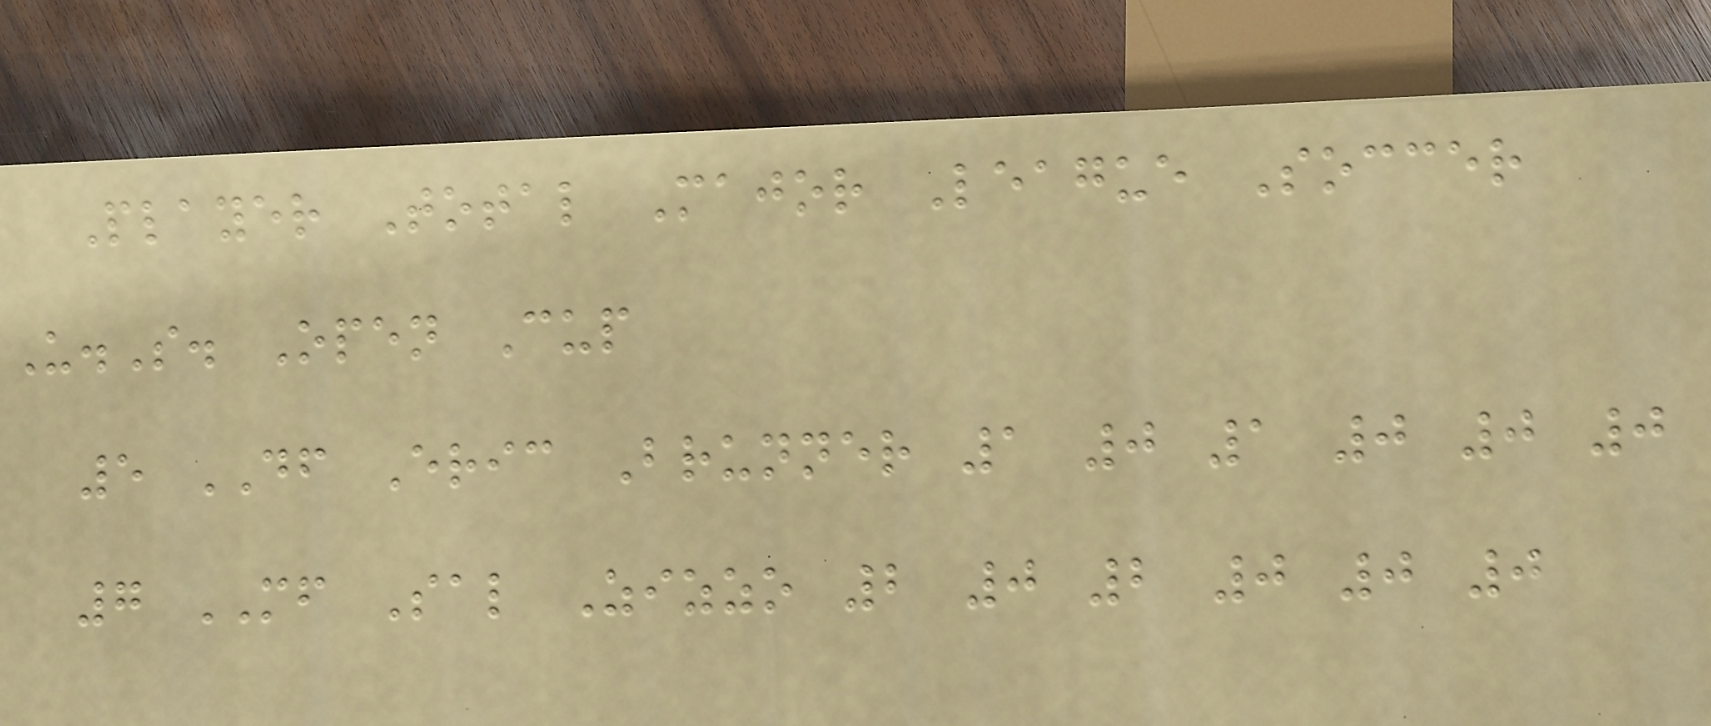Player Total Major League Soccer
U.S. Open Cup
5 DF Eric Brunner 1 0 1 0 0 0
7 MF Sal Zizzo 2 0 2 0 0 0
